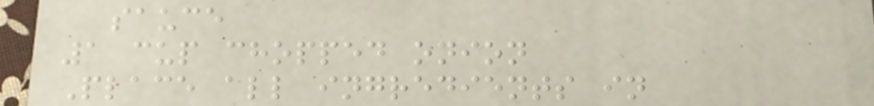sauce
1 cup chopped onion
Place all ingredients in
